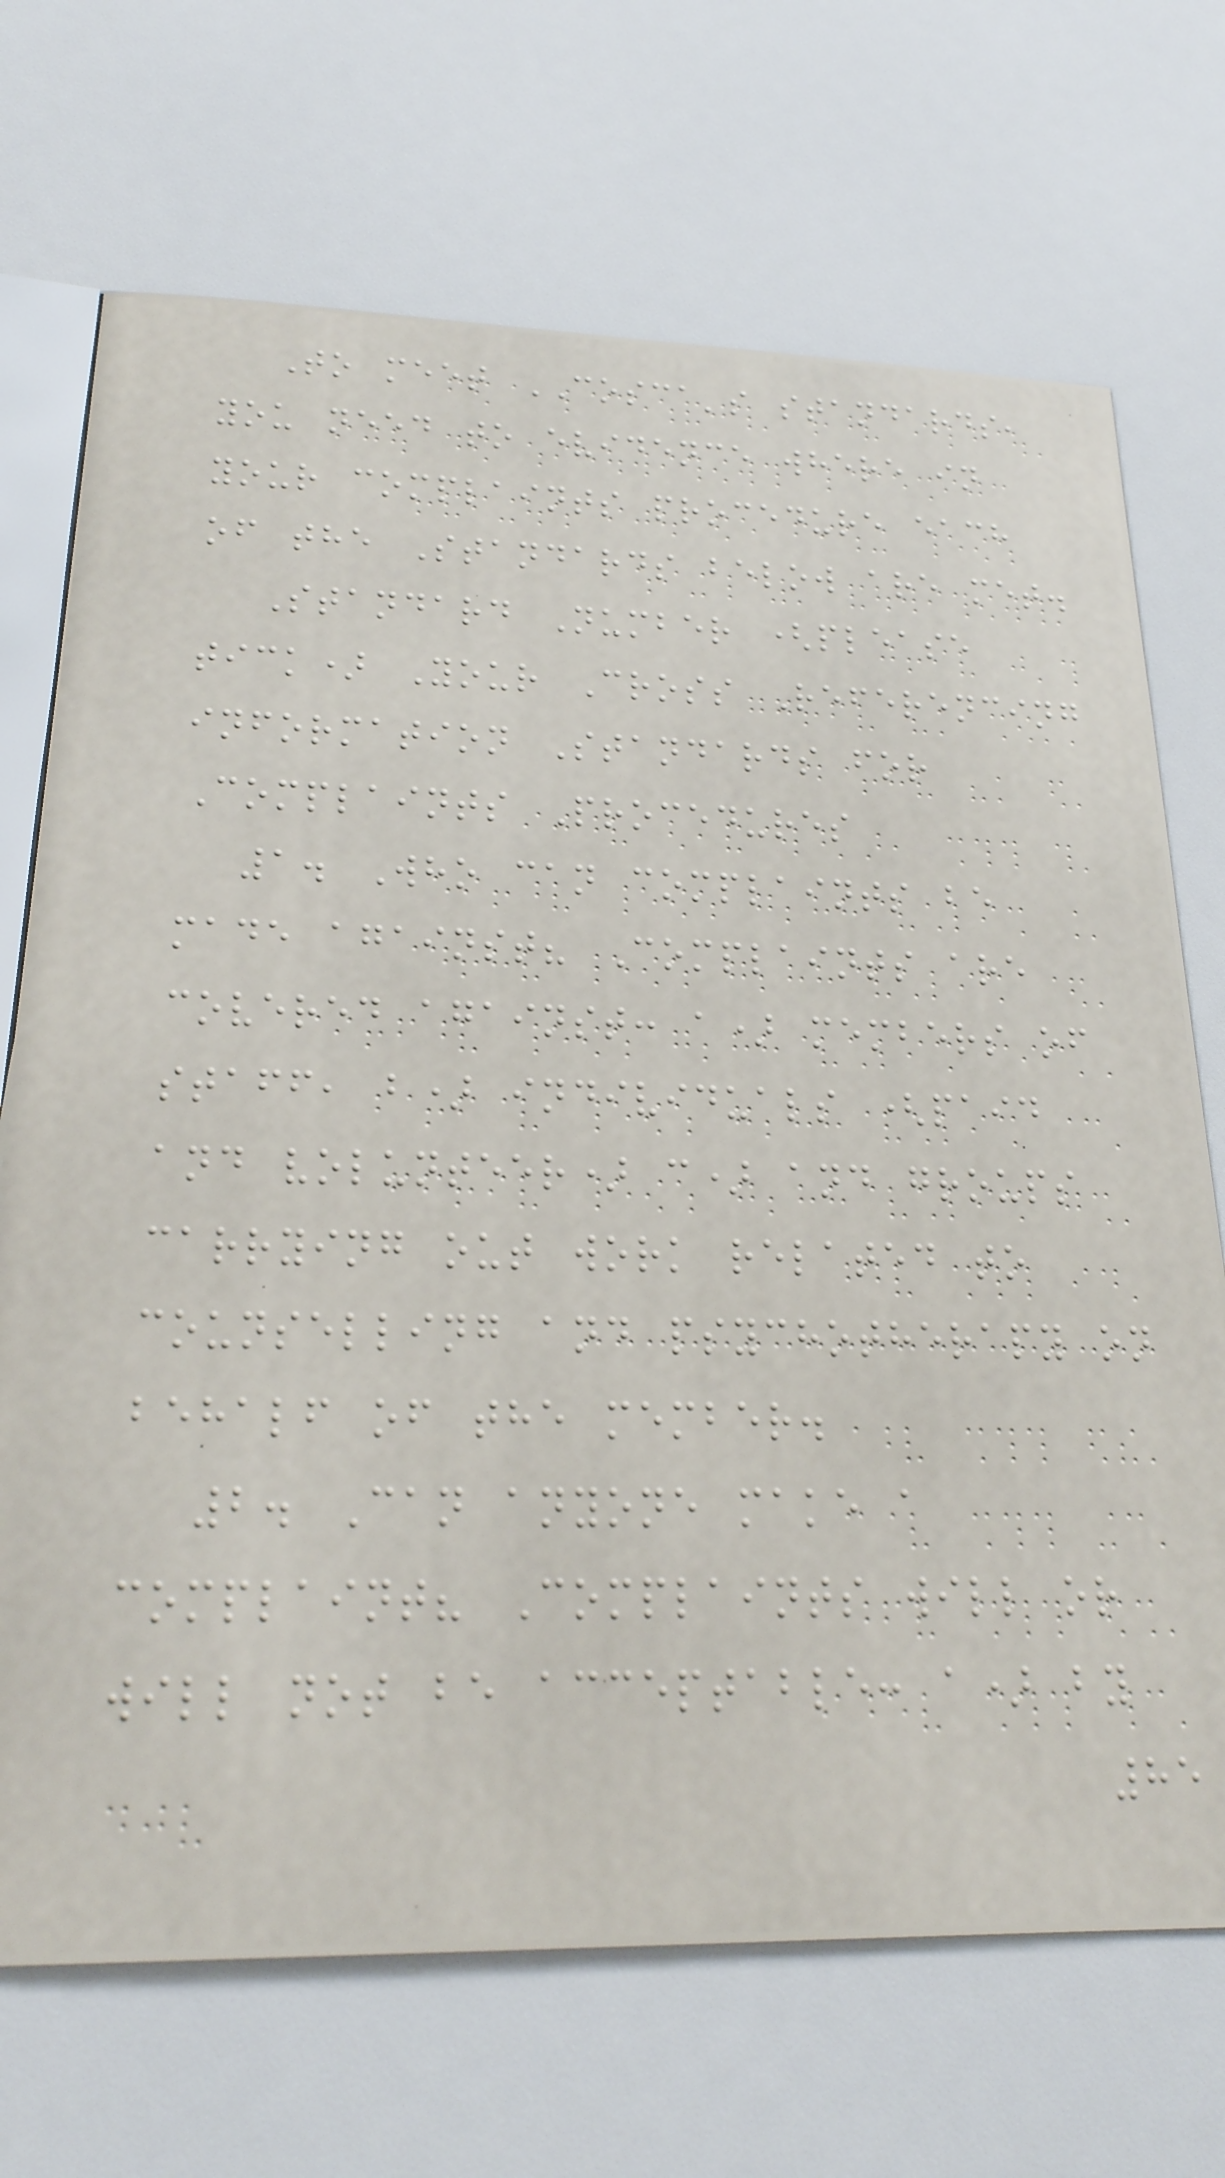To meet COSCA's standards,
you need to evidence where in
your complaints procedure each
of the Standards below are met.
Standard Number (please
tick) Your Cross Referencing
information Standards for
Complaints Procedures
1. Who can complaints be
made against? Complaints are
covered against: a) members of
staff, b) individuals (paid
and volunteer) c) and groups
carrying out work related to
counselling and psychotherapy on
behalf of the member.
2. Can anyone make a
complaint? Complaints will or
will not be acceptable: a) by
85
